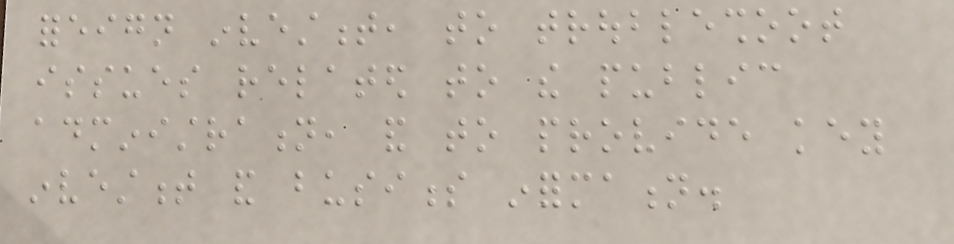foreign investment, to troubleshoot
issues related to the public
administration, and to provide key
investment and business information.
